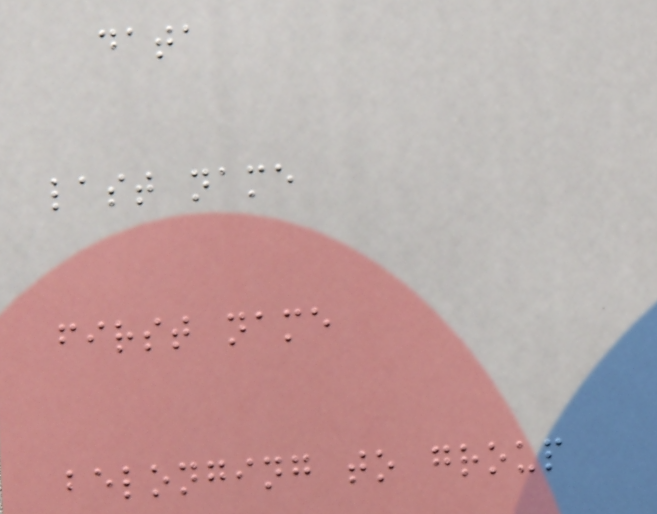data
last name
first name
belonging to group
